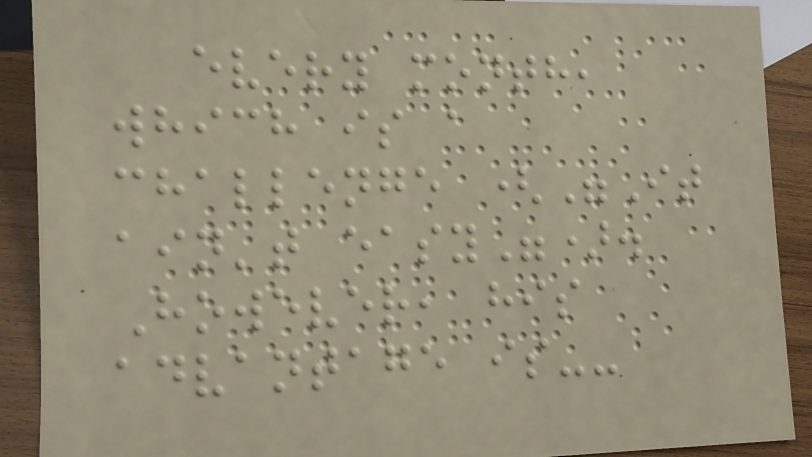every month,
which is a
challenge ("It
ain't easy").
However, his
advantage is--
